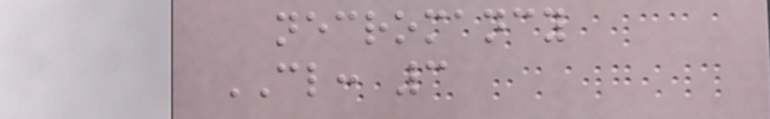necromancy
CL: 3
